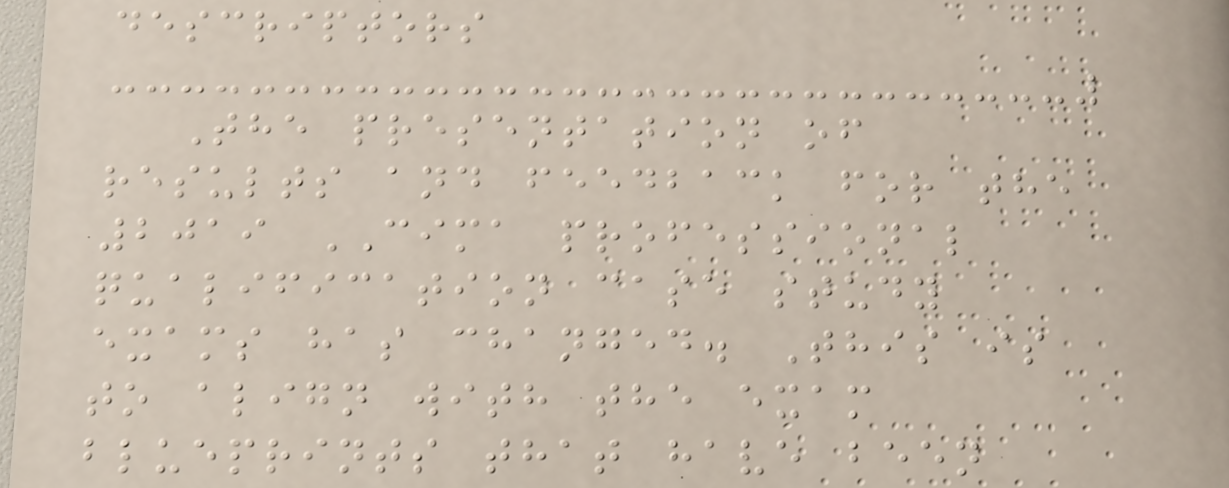descriptors
The presentation of
results and feedback for the
2019 CIMA professional
qualification case study
exams has changed. This is
to align with the exam
blueprints that have been
